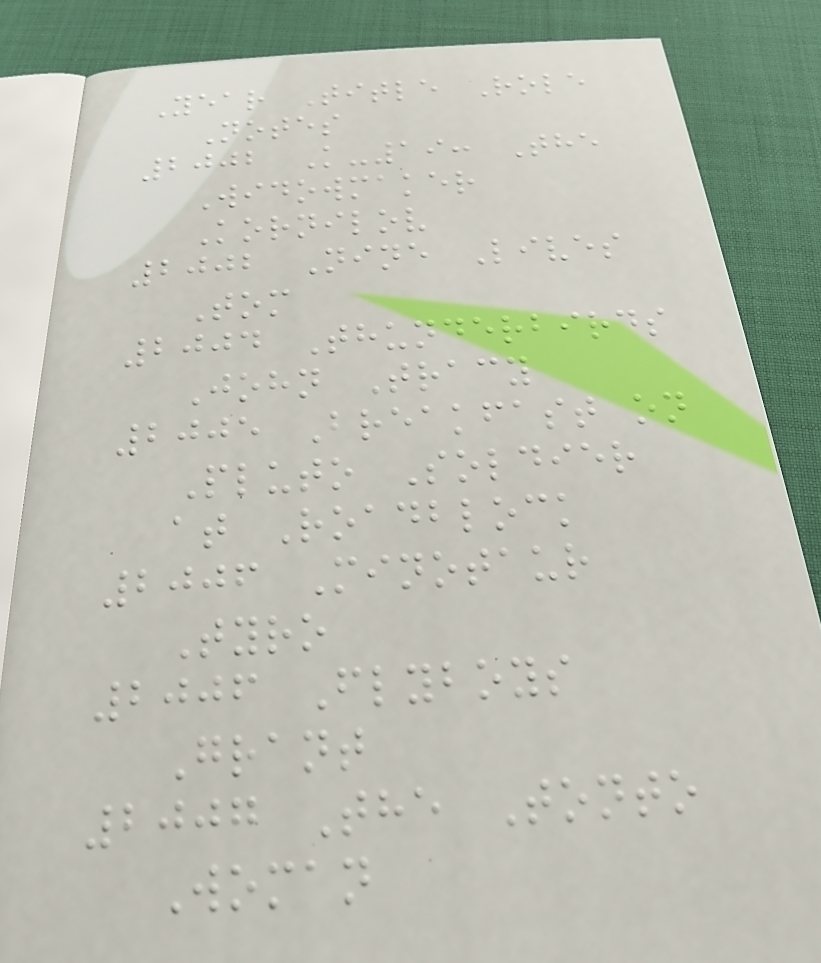Year Title Role
Notes
2002 K-19: The
Widowmaker
Kornilov
2002 Nine Lives
Tom
2004 Thunderbirds
John Tracy
2005 Breakfast on
Pluto Soldier
at Roadblock
2006 Minotaur
Tyro
2006 Flyboys
Grant
2007 The Tonto
Woman
